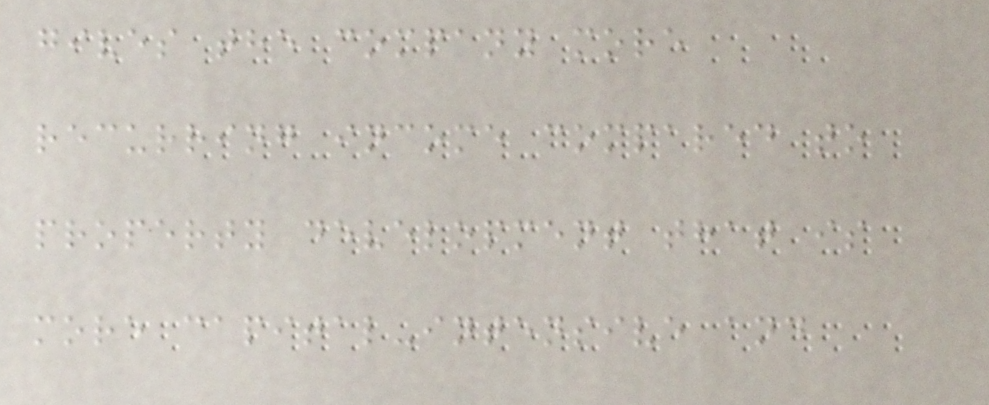gives the company more
recurring income compared to
property development that is
more capital-intensive and
